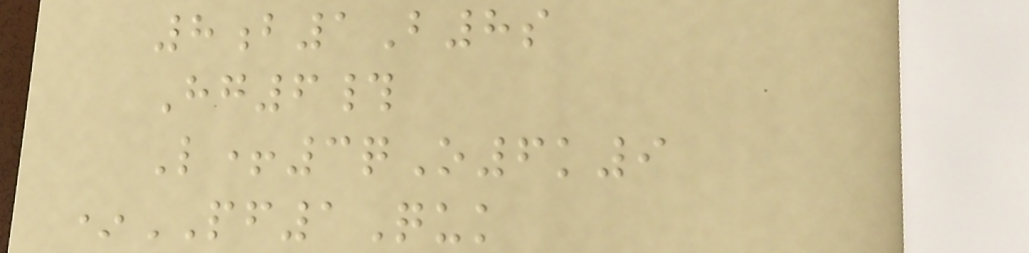8b1B8s
Hg6#
L+3qO6k9
*PF1Quk
